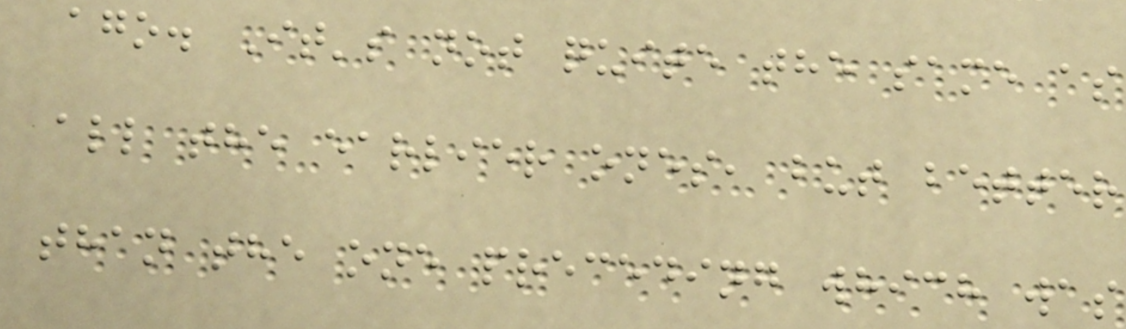ago. It's not quite the same as
all the earlier ones, but better
than the one preceding which was
